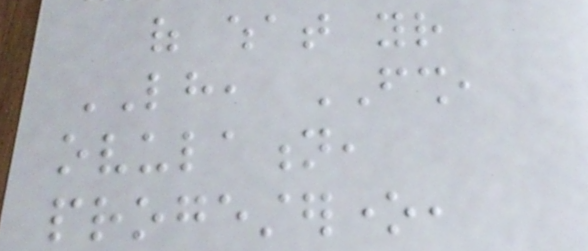of what your
LH, FSH,
ovulation,
progesterone,
